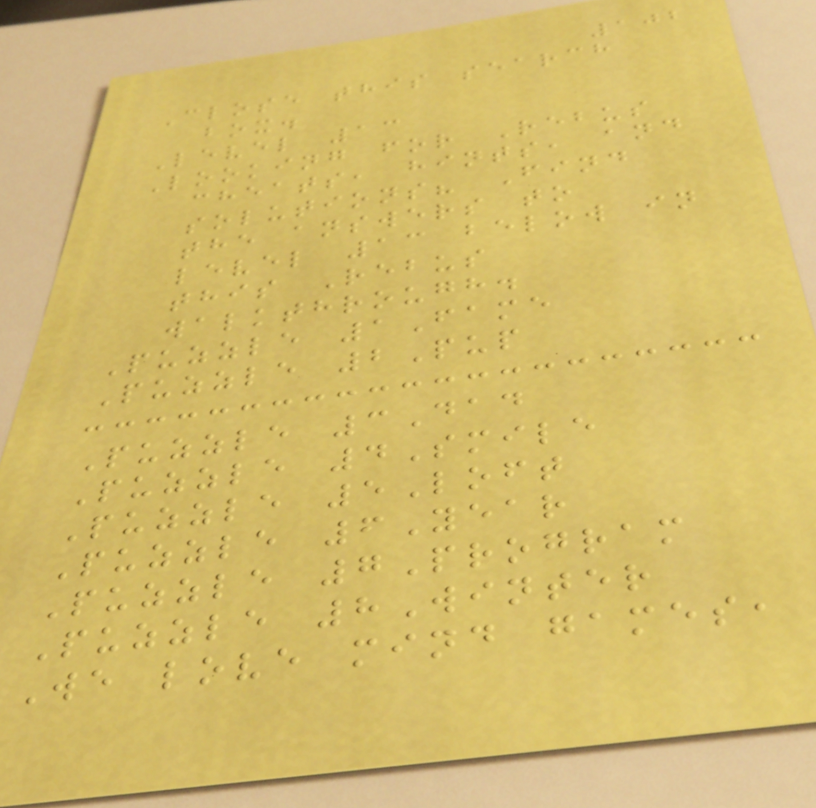102
Close this search
box.
Level 13
Looking for Rebus
cheats, hints, and
solutions? Find
the answers to
level 13 below in
this Rebus
walkthrough.
Puzzle 1Fame
Puzzle 2Pup
Puzzle 3Dad
Puzzle 4Smile
Puzzle 5Loft
Puzzle 6Year
Puzzle 7Program
Puzzle 8Winter
We love mind games,
